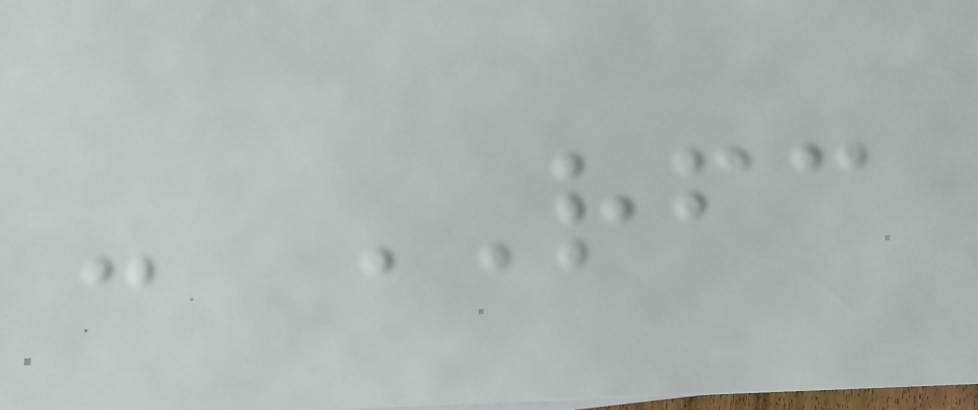- RFC
